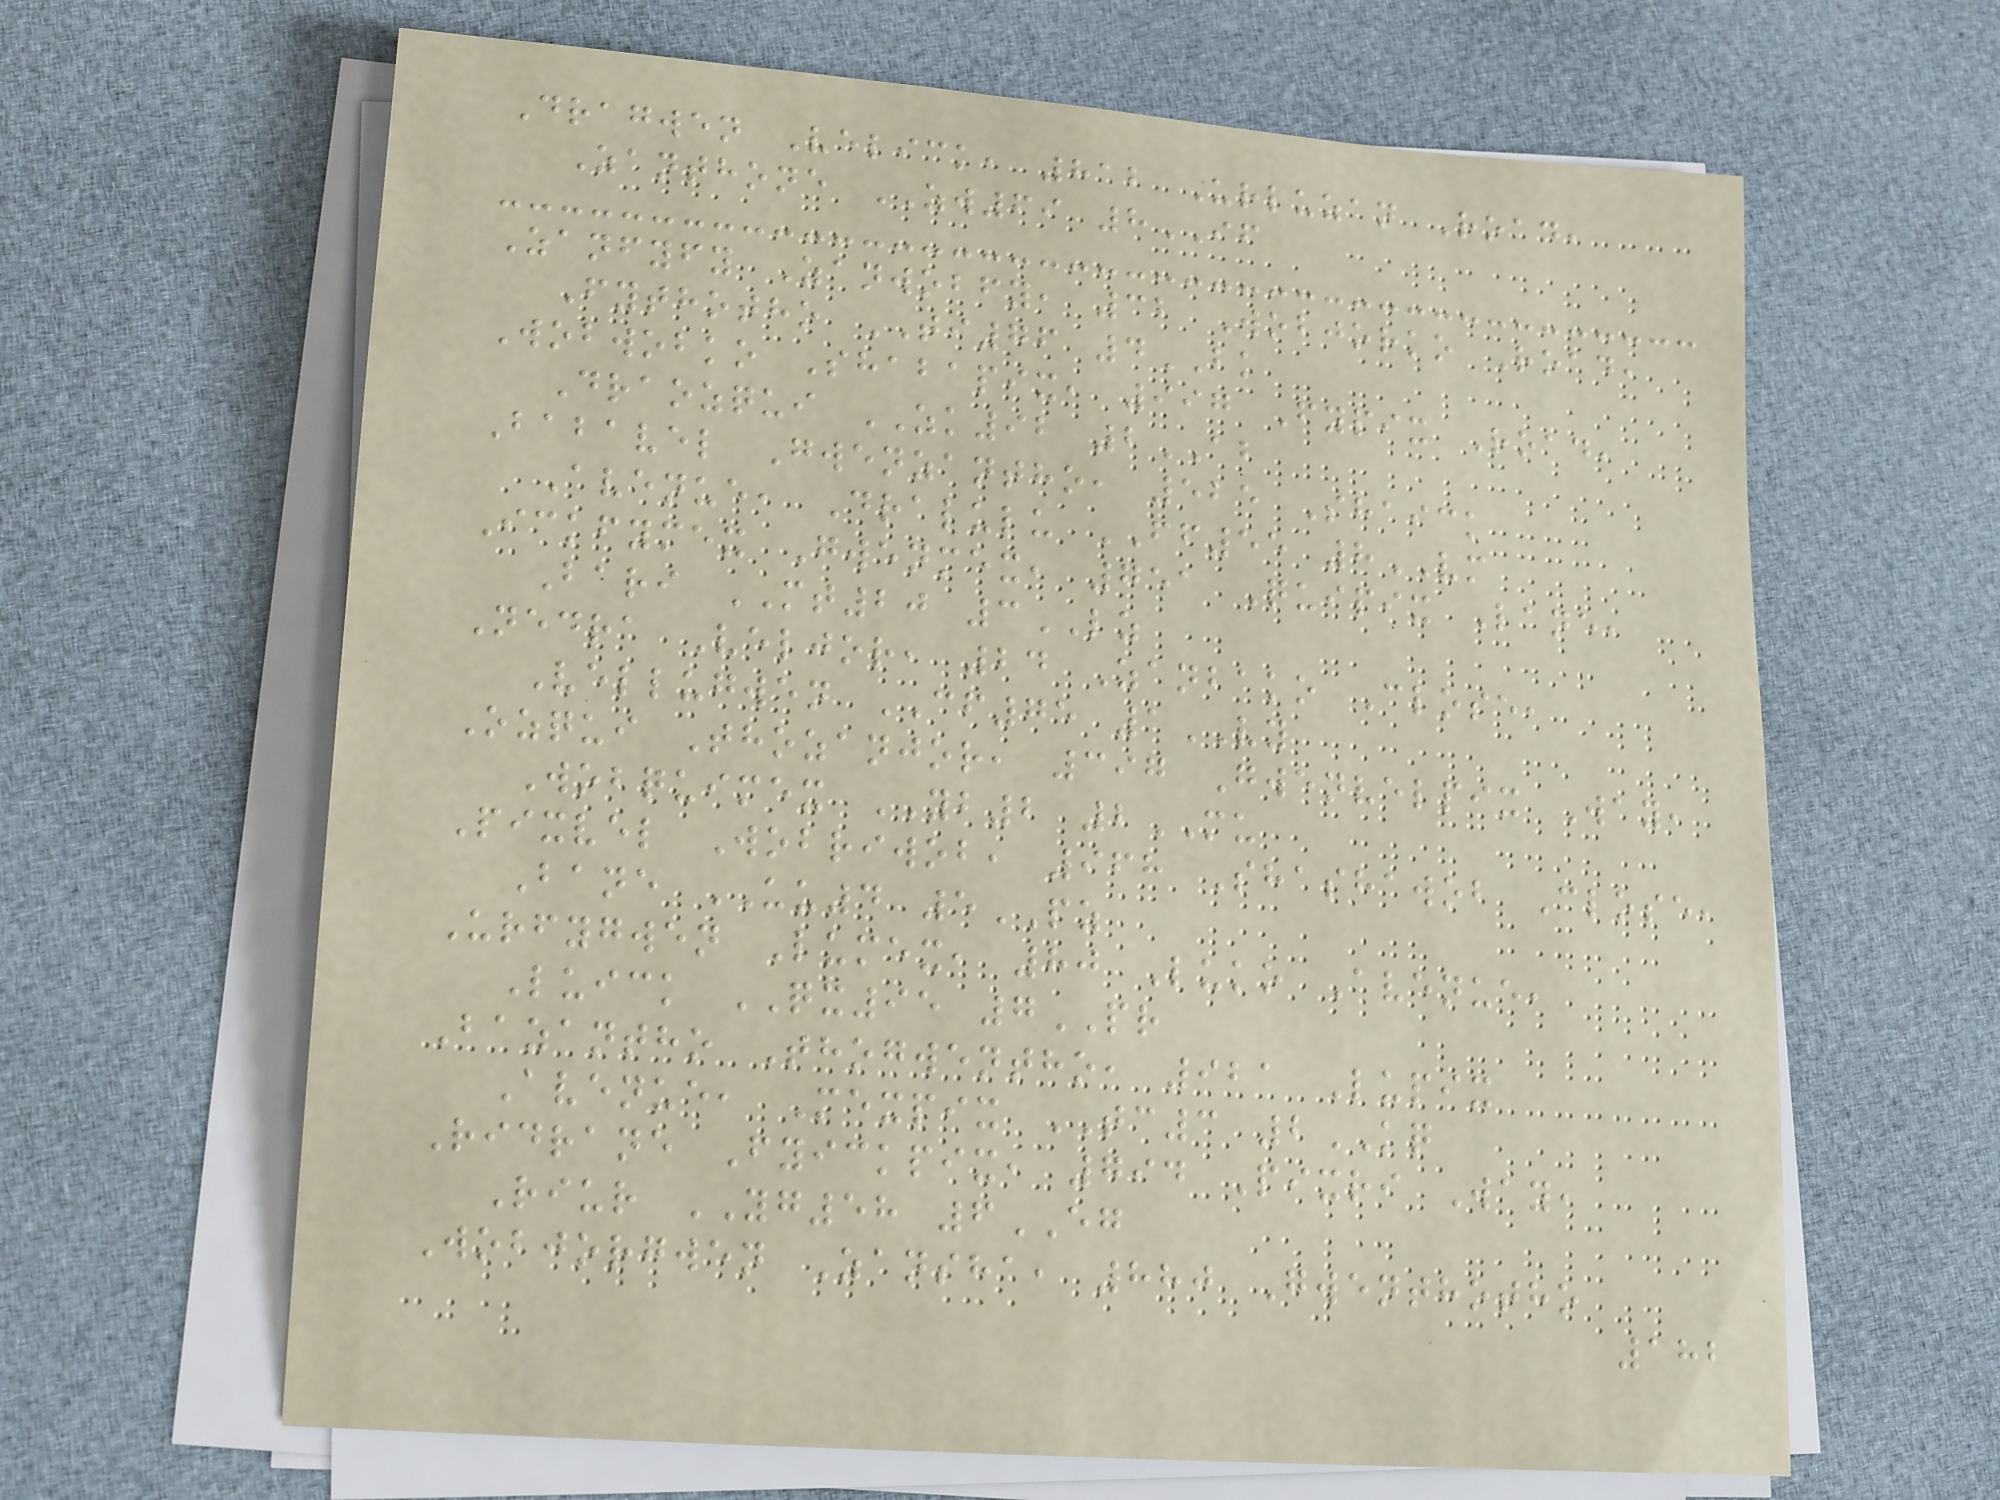Dragwen Velick, 812 Urluzan Road,
Zanthone ZW69 8IF
Zanfyfy Zanwobfy, 32 Wobjorko Road,
Fythotho TI76 4BK
Wobwobko Shabapix, 997 Fypix Road,
Draozqui ZK92 2AB
Babavel Gwenzantho, 525 Shaick
Avenue, Dralulu FF55 8VM
Ickfymex Gwenmex, 751 Quipix Lane,
Bari MT20 3LZ
Nedra Veljor, 24 Zanbako Close,
Vellugwen CF75 1VY
Ozqui Thozanjor, 397 Gwenvelpix Way,
Wobquimex YB2 2MU
Pixvel Wobriwob, 968 Shashawob Close,
Bane UU4 5PZ
Urfygwen Lumex, 80 Luko Avenue,
Luick QX95 7PR
Bazantho Thogwentho, 921 Lupix
Avenue, Mexpix TC3 2KQ
Ridrane Fyickpix, 794 Pixri Way,
Riur YG58 6EG
Wobjorgwen Zansha, 880 Gwenthotho
182
